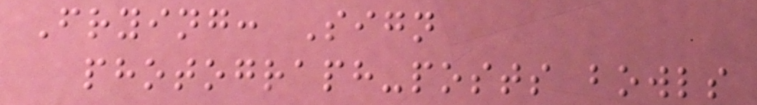Frying: Sign
photograph-posts bowls
